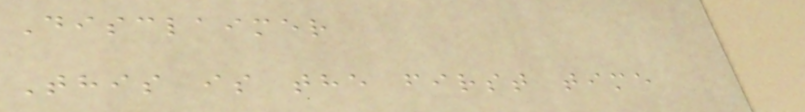Disclaimer
This is the first time
